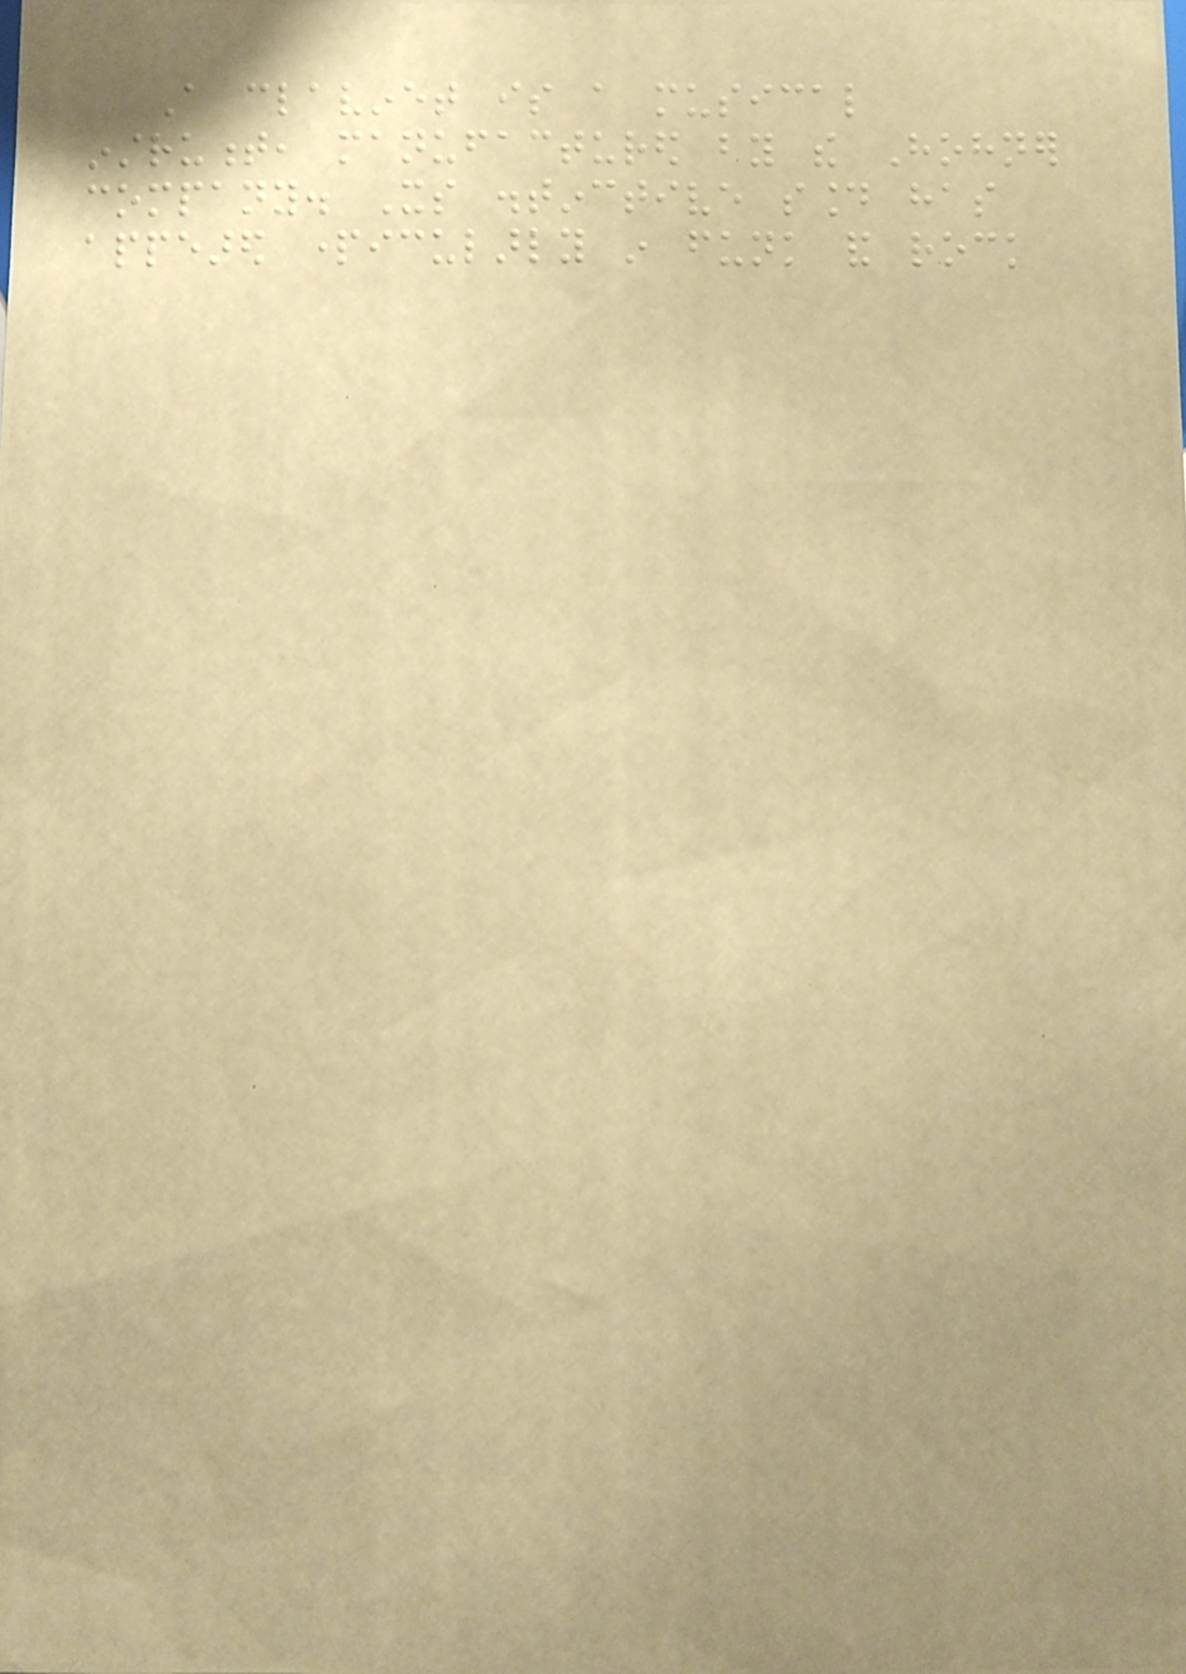A clavinet is a musical
instrument, manufactured by the Hohner
company. Its distinctive sound has
appeared particularly in funk and rock
